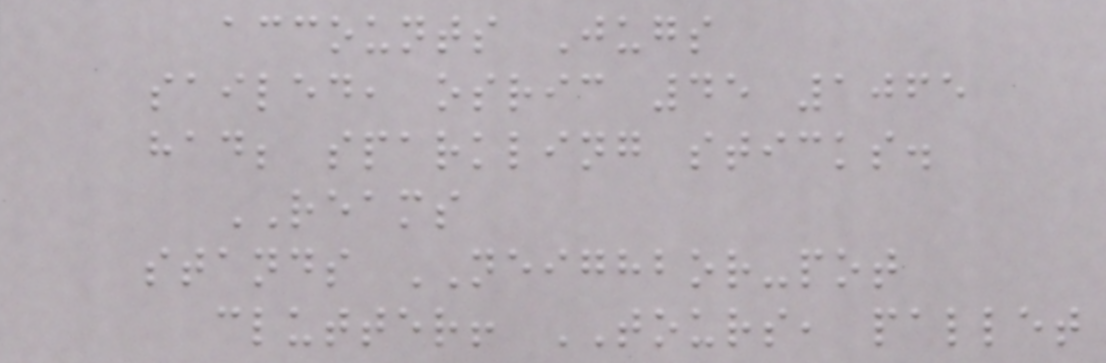accounts Jugs
sailed, osric 45 1065
had; sparkling sticks.
REAMS
stands NEIGHBOR-pot
clutter! TOURS, pallet
